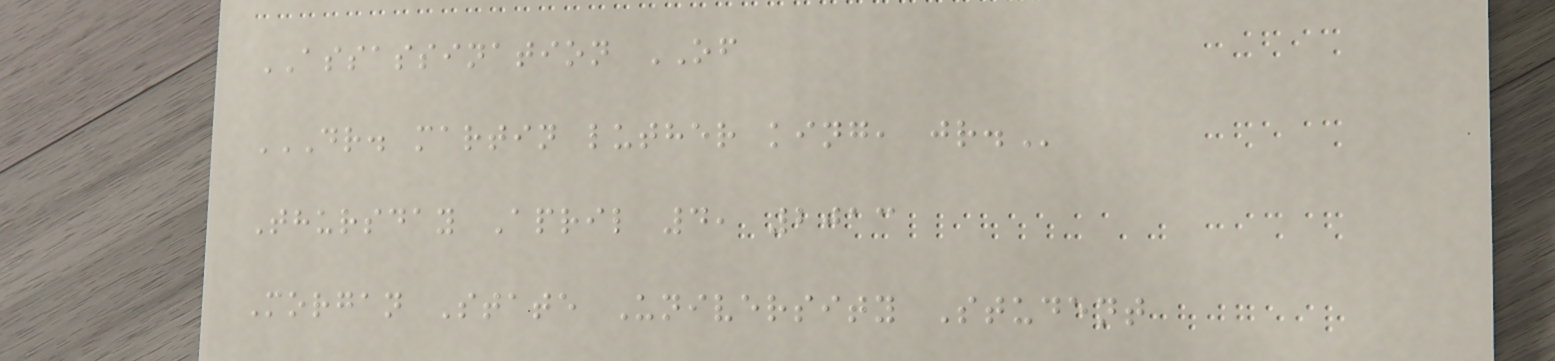ASSASSINATION OF
DR. MARTIN LUTHER KING, JR.
Thursday April 4, 2013
Morgan State University Student
